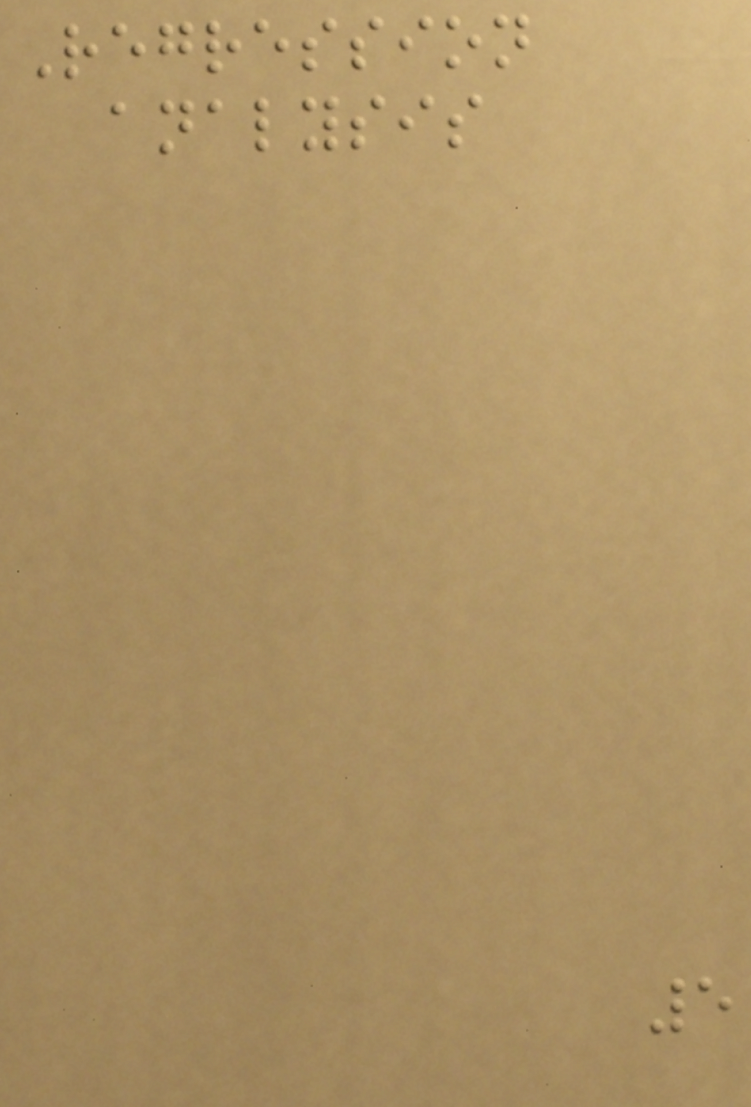Regression
analysis
5
